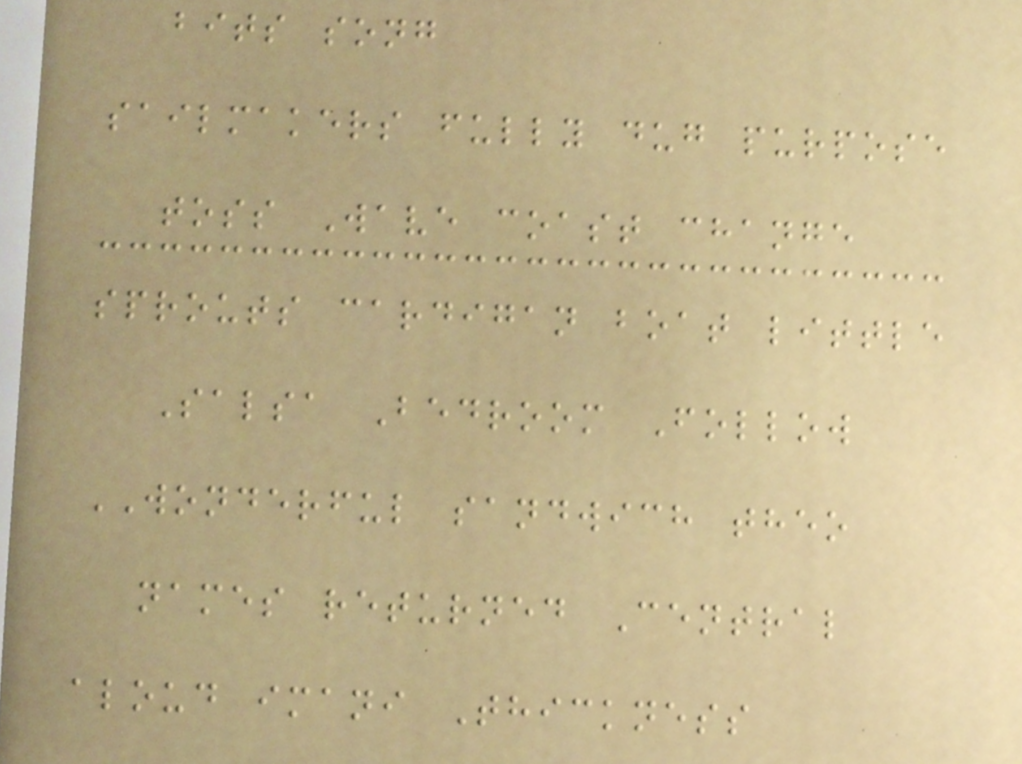bits song
sailmakers fully dug purpose
toss Wave coast change
sprouts cardigan boat little
Salsa Bedroom Follow
WONDERFUL sandwich theo
names returned Central
aloud imani Thickness
